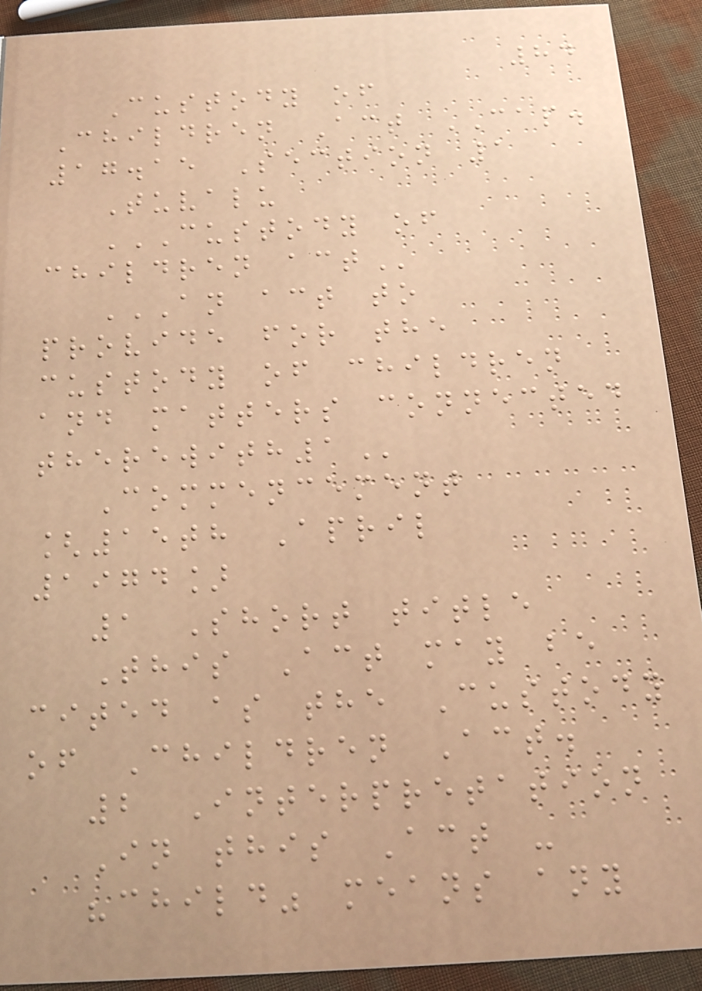84
Custody of
Children Act CAP.
17.15 Section 1
Tuvalu
CUSTODY OF
CHILDREN ACT
AN ACT TO
PROVIDE FOR THE
CUSTODY OF CHILDREN
AND MATTERS CONNECTED
THEREWITH1
Commencement
[15th April
1974]
1 Short title
This Act may be
cited as the Custody
of Children Act.
2 Interpretation
In this Act -
"child" means any
